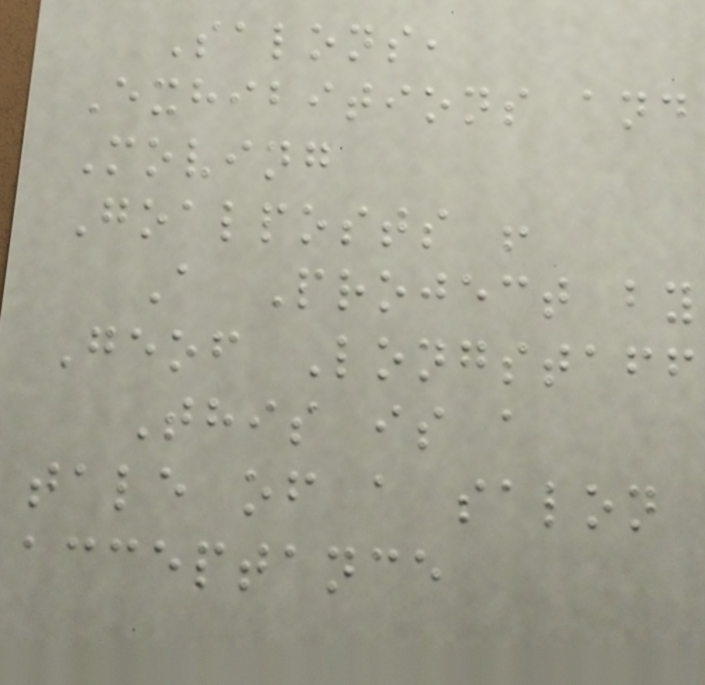Salons,
Exhibitions and
Moving
Goalposts !
A Project by
Geof Longstaff
This is a
tale of a salon
acceptance
